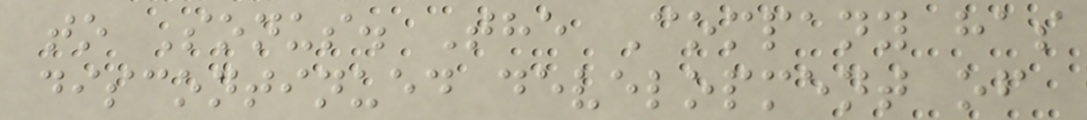to Sonus. The Company has
discontinued development of
